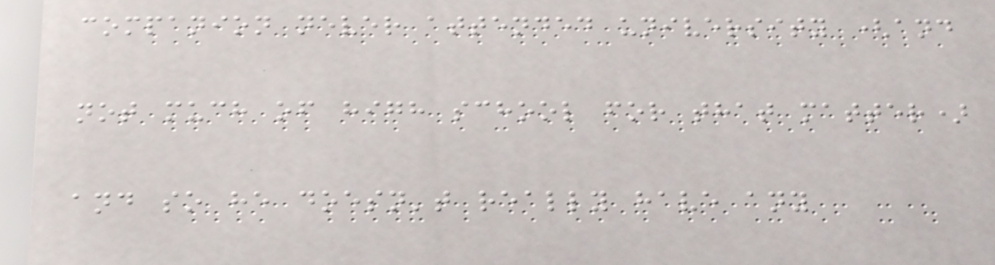companion never attended university (and
not much of high school for that matter)
and so he doesn't really have any
